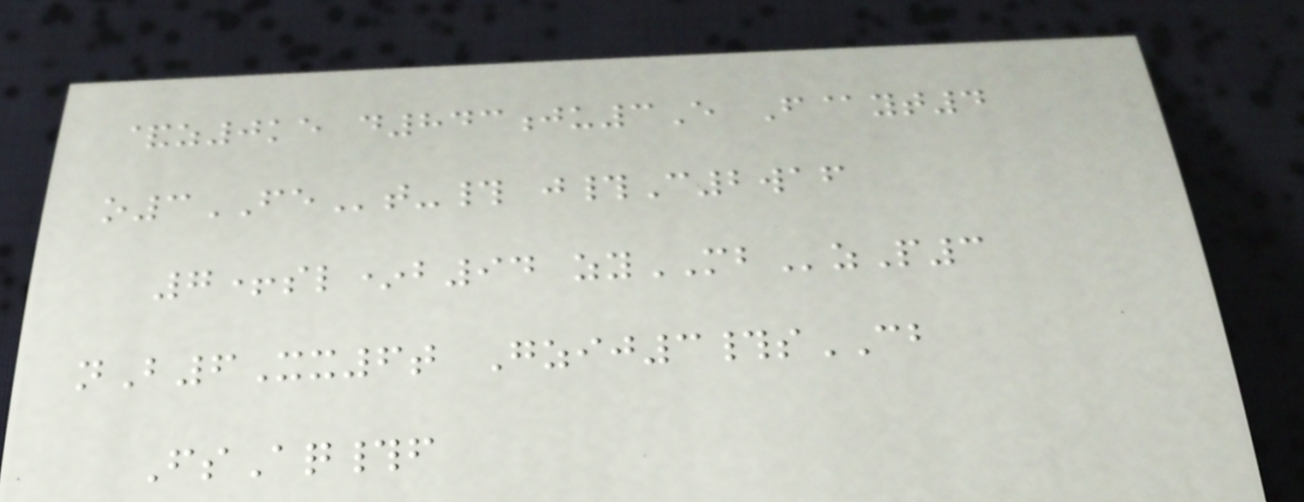&z0ke d843ju3E F@yt4
o3FEt-# j#C2waf
7+sl*b94 zyMBzP3
nB6Xx6t Gzij3#sCB
FsAq#f
